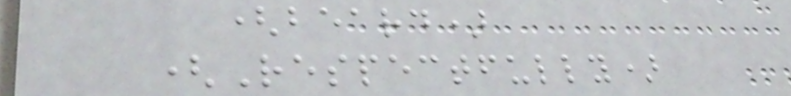(beard)
(Respectfully)
